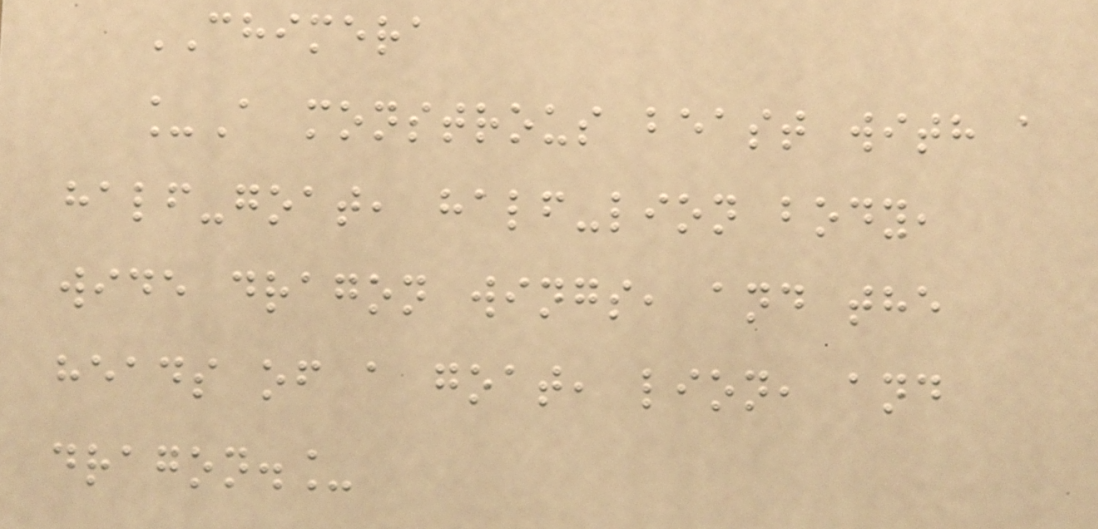CHIMERA
_A monstrous beast with a
half-goat, half-lion body,
wide dragon wings, and the
heads of a goat, lion, and
dragon._
